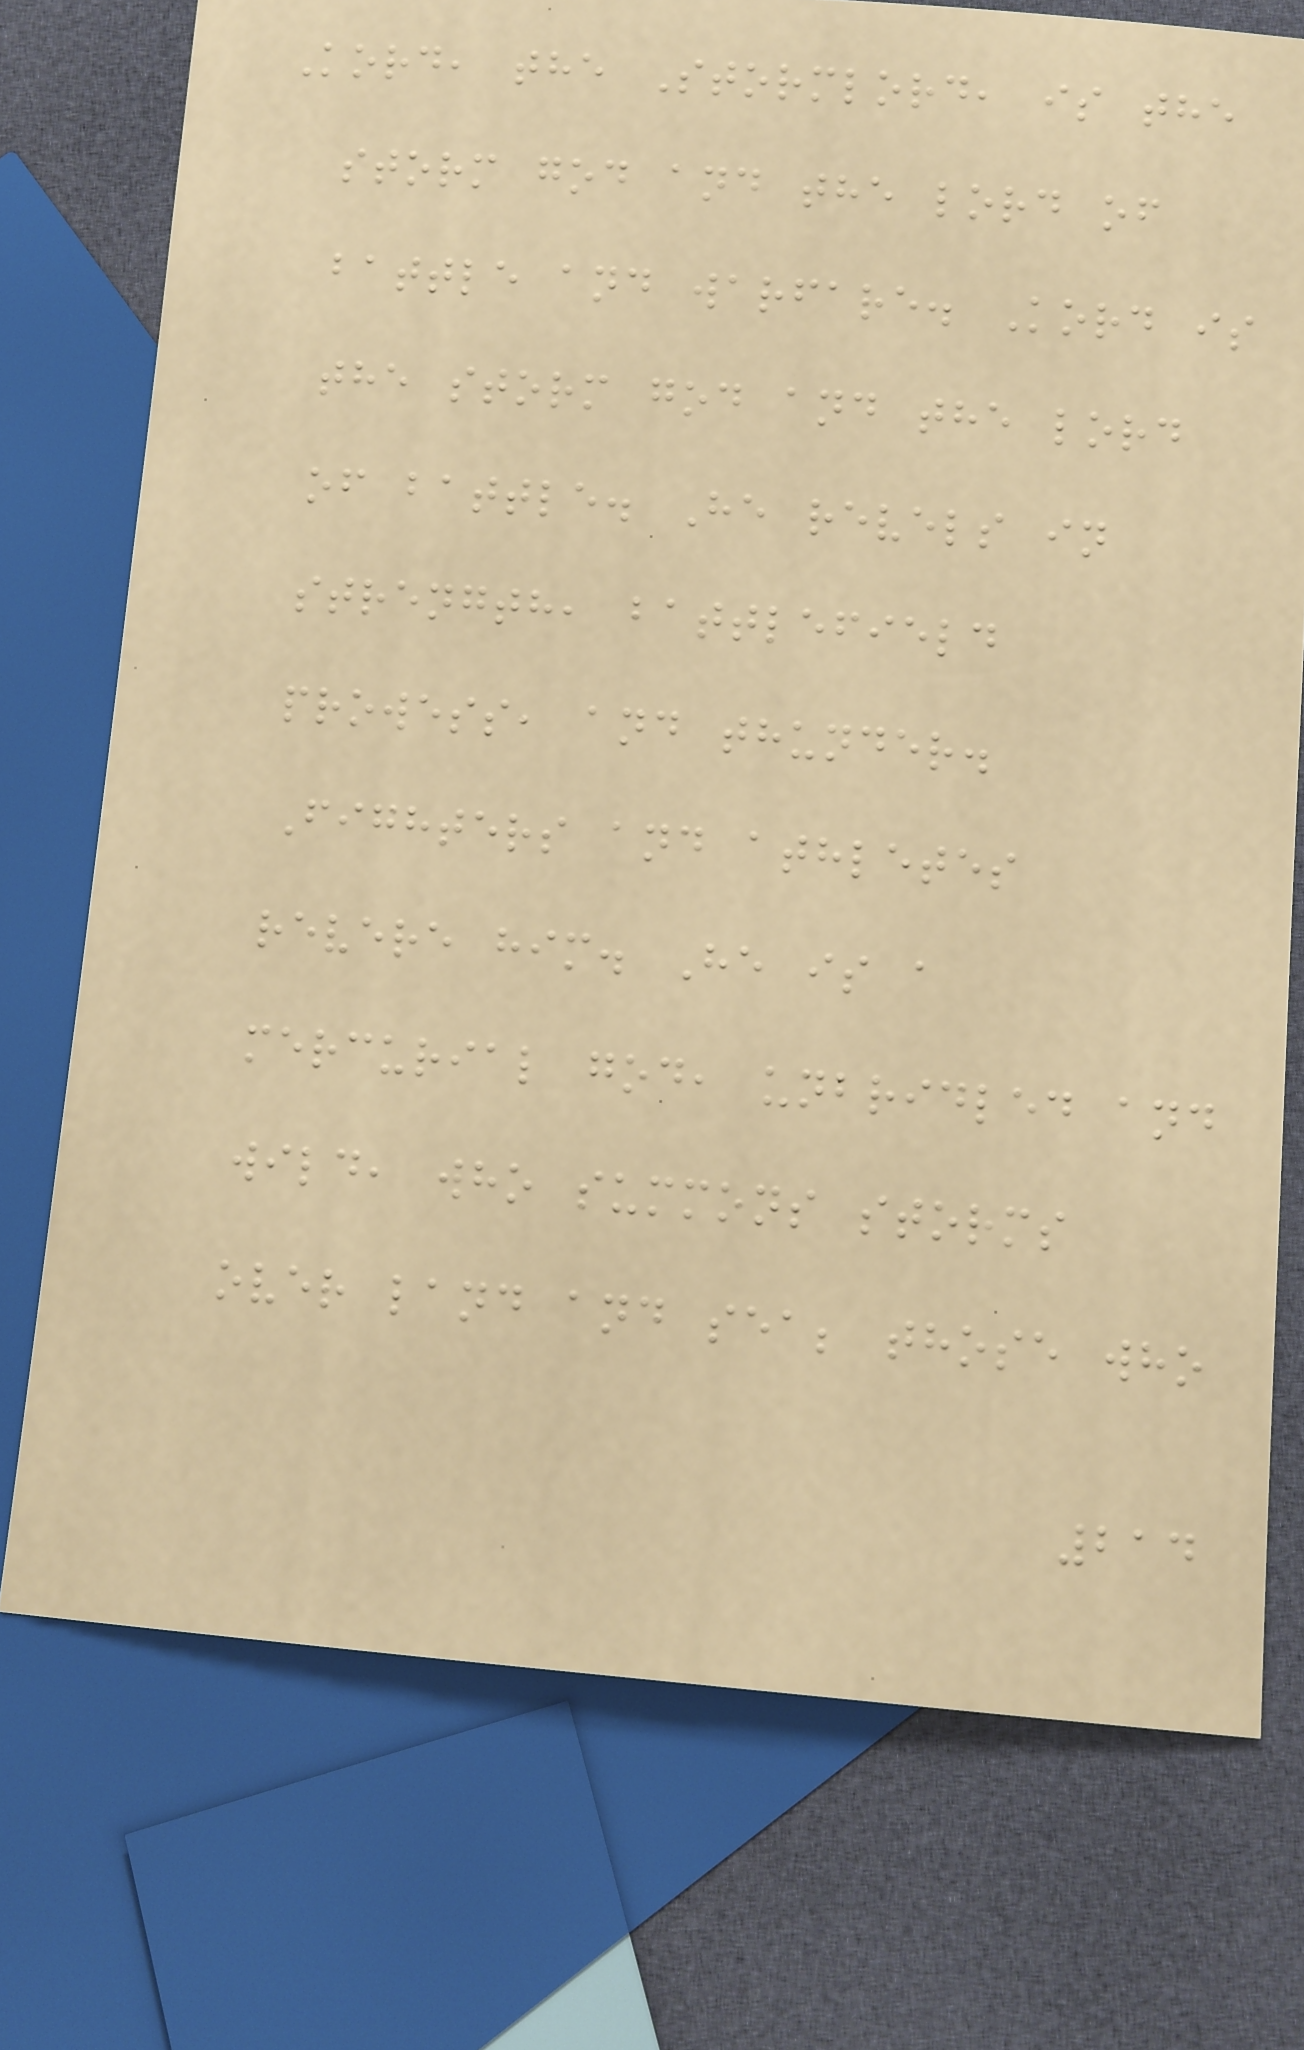Kord, the Stormlord, is the
storm god and the lord of
battle and warfare. Kord is
the storm god and the lord
of battle. He revels in
strength, battlefield
prowess, and thunder.
Fighters and athletes
revere him. He is a
mercurial god, unbridled and
wild, who summons storms
over land and sea; those who
214
